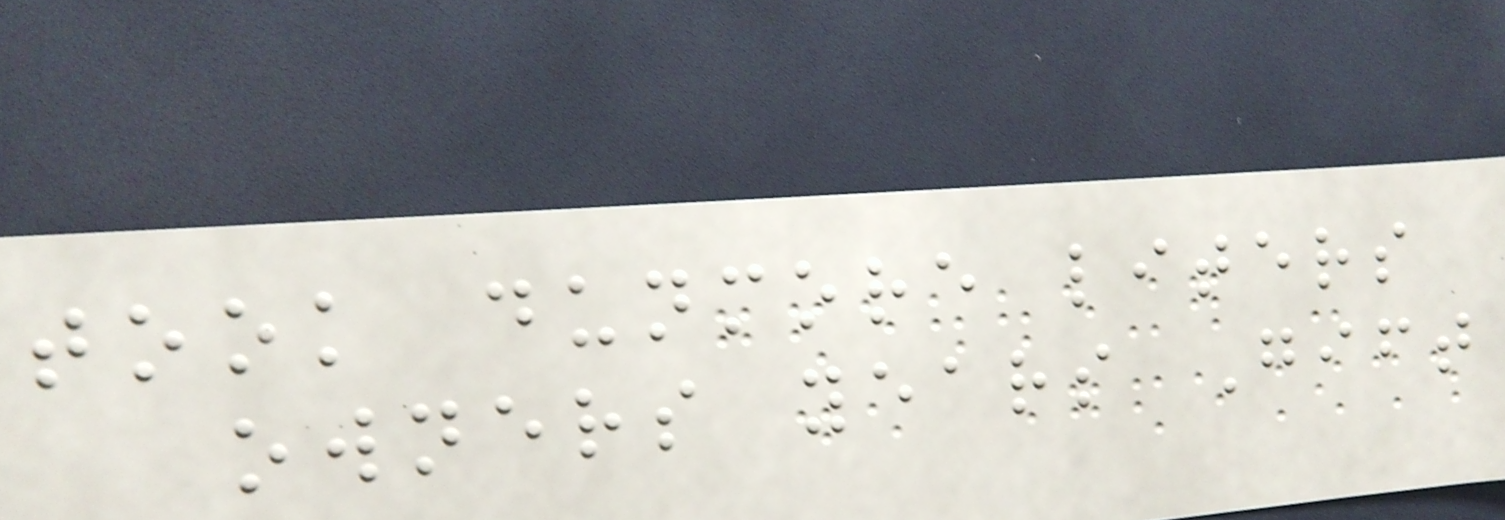took dunmore liters
owners years Gift
